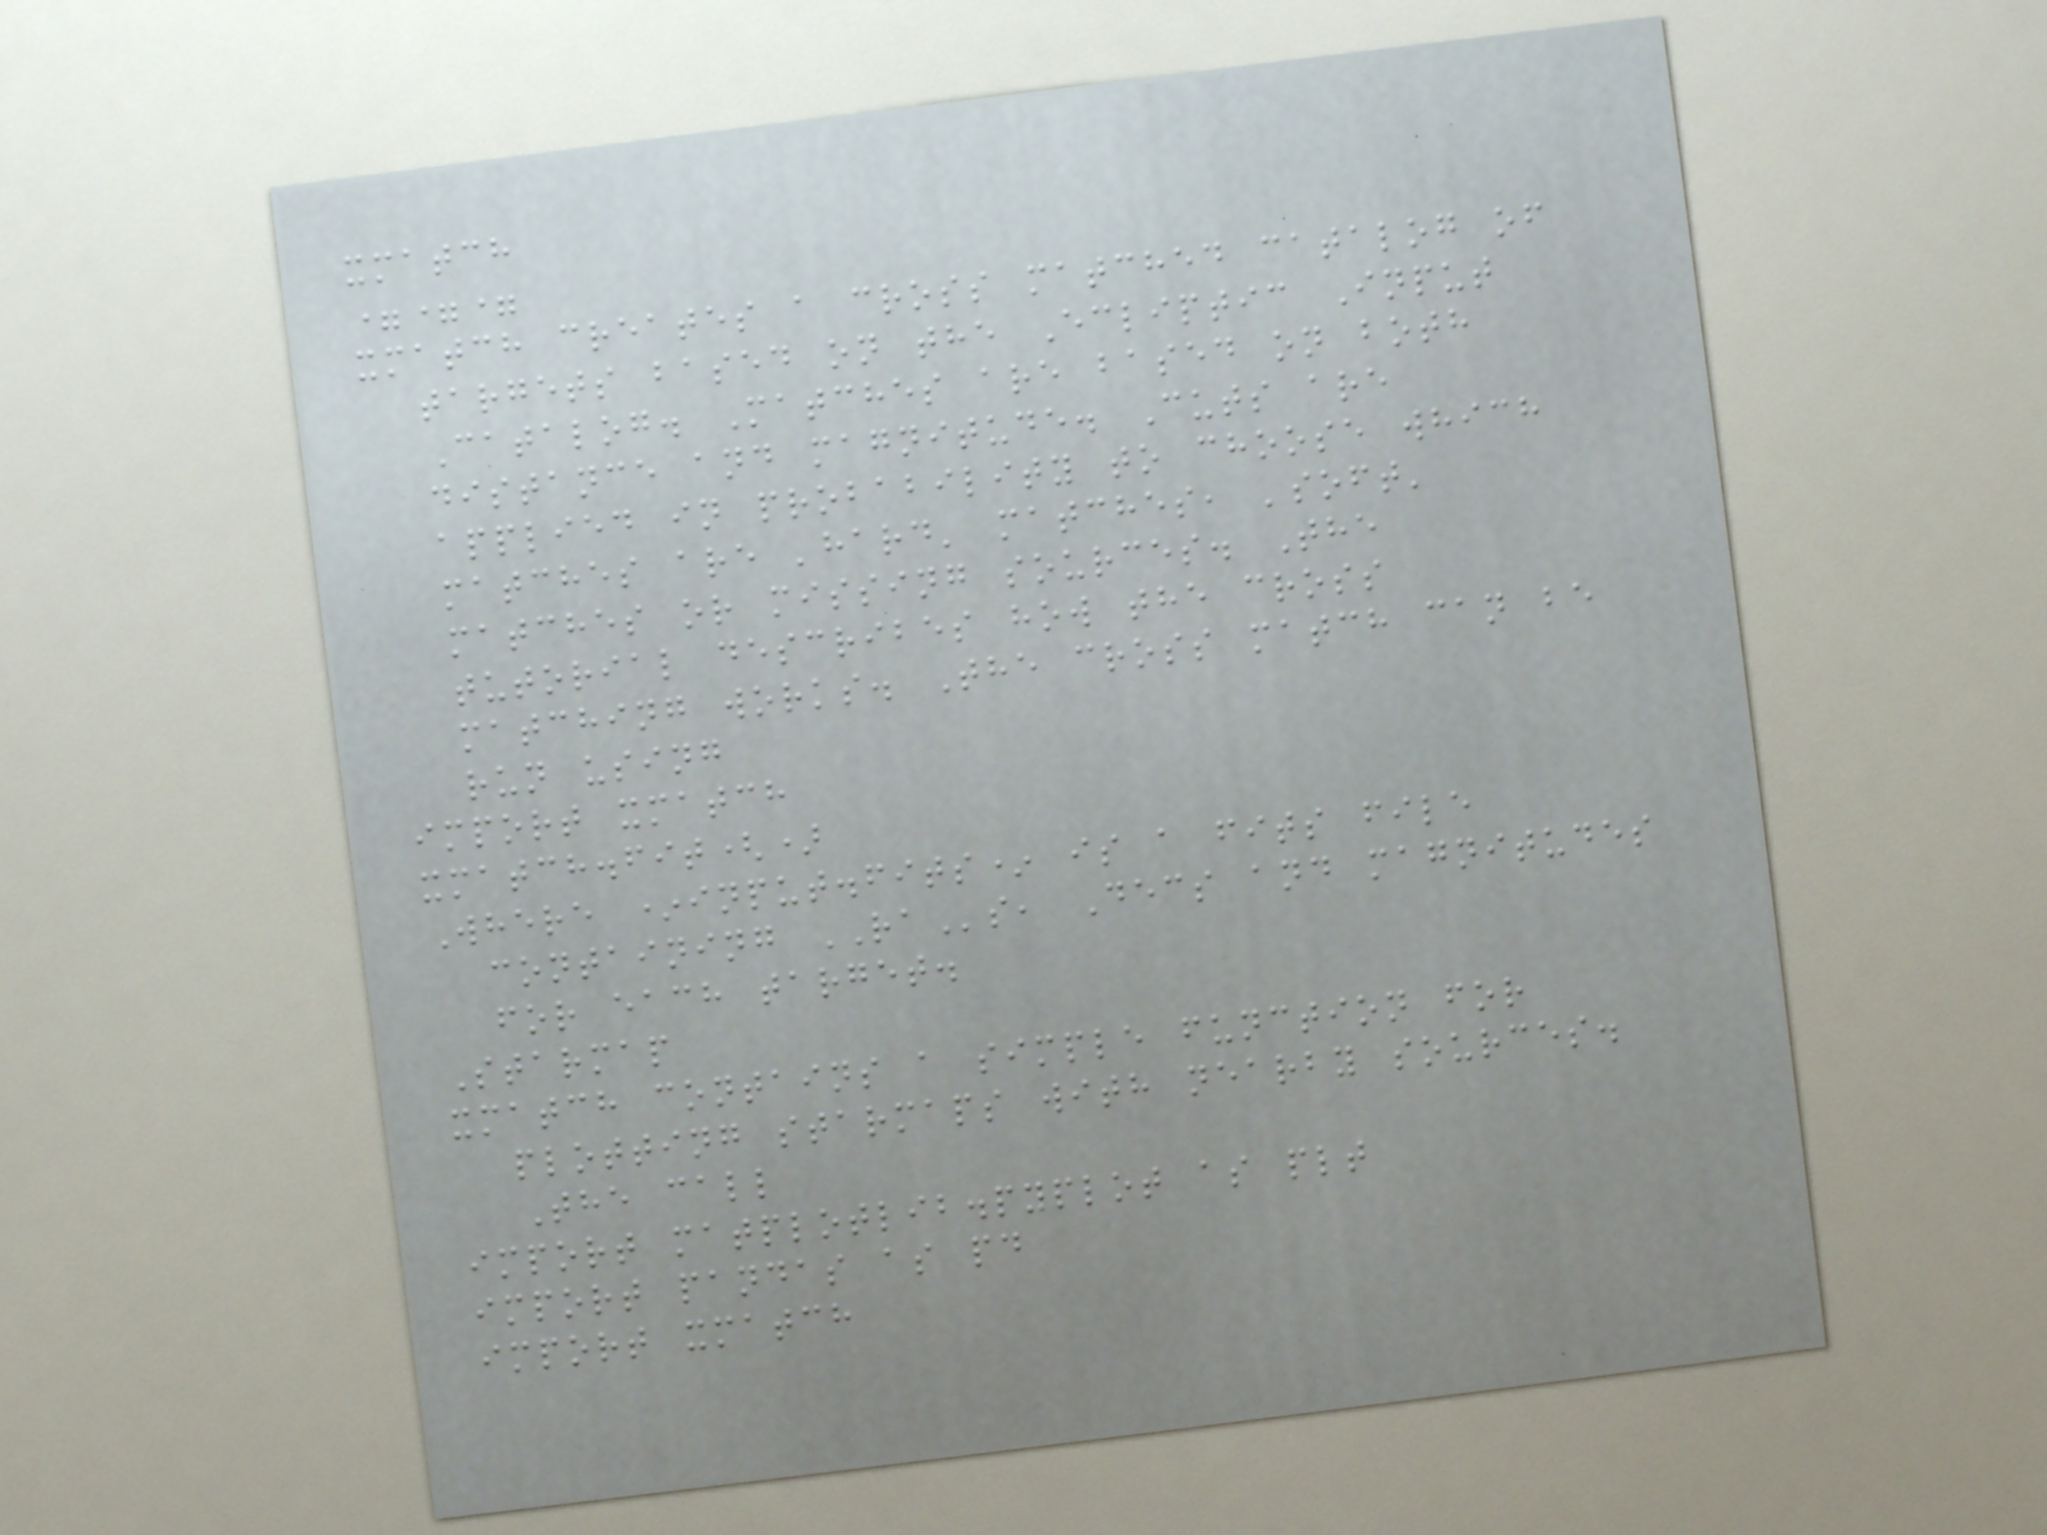xmatch
===
xmatch creates a cross matched catalog of
targets based on the Ecliptic Input
Catalog. Matches are based on both
distance and magnitude. Cuts are
applied in probability to choose which
matches are 'hard' matches, 'soft'
matches or missing sources. The
tutorial describes how the cross
matching works. The cross match can be
run using
import xmatch
xmatch.fit()
Where *input.fits* is a fits file
containing RAs, Decs and magnitudes
for each target.
Starmap
xmatch contains a simple function for
plotting starmaps with nearby sources.
The call
import matplotlib.pyplot as plt
import pandas as pd
import xmatch
